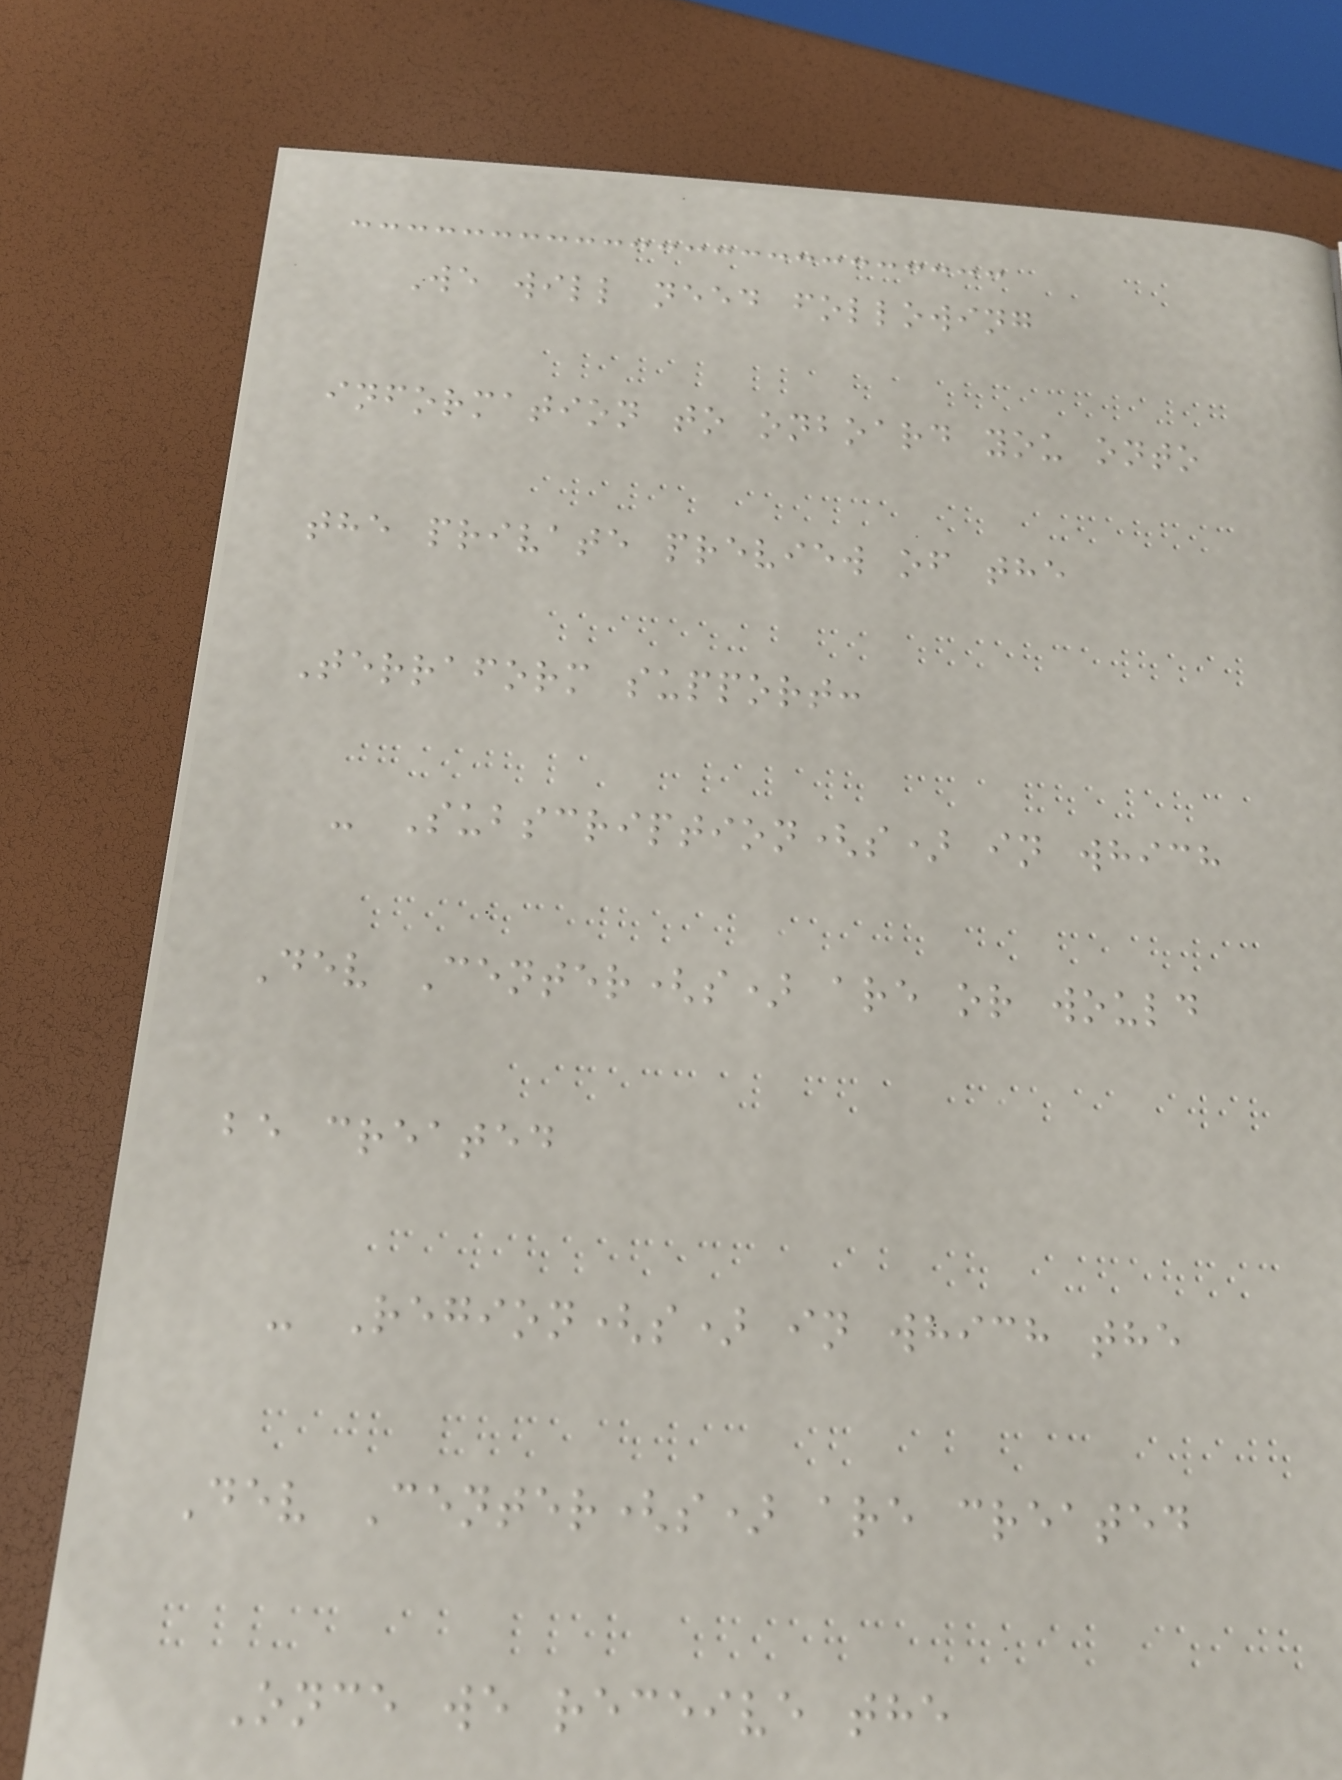We will need following
information to onboard you onto
the private preview of the
Terraform support:
- Subscription(s) in which
Dev Center(s) are or would
be created
- Region(s) in which the
Dev Center(s) are created
Once we receive the
